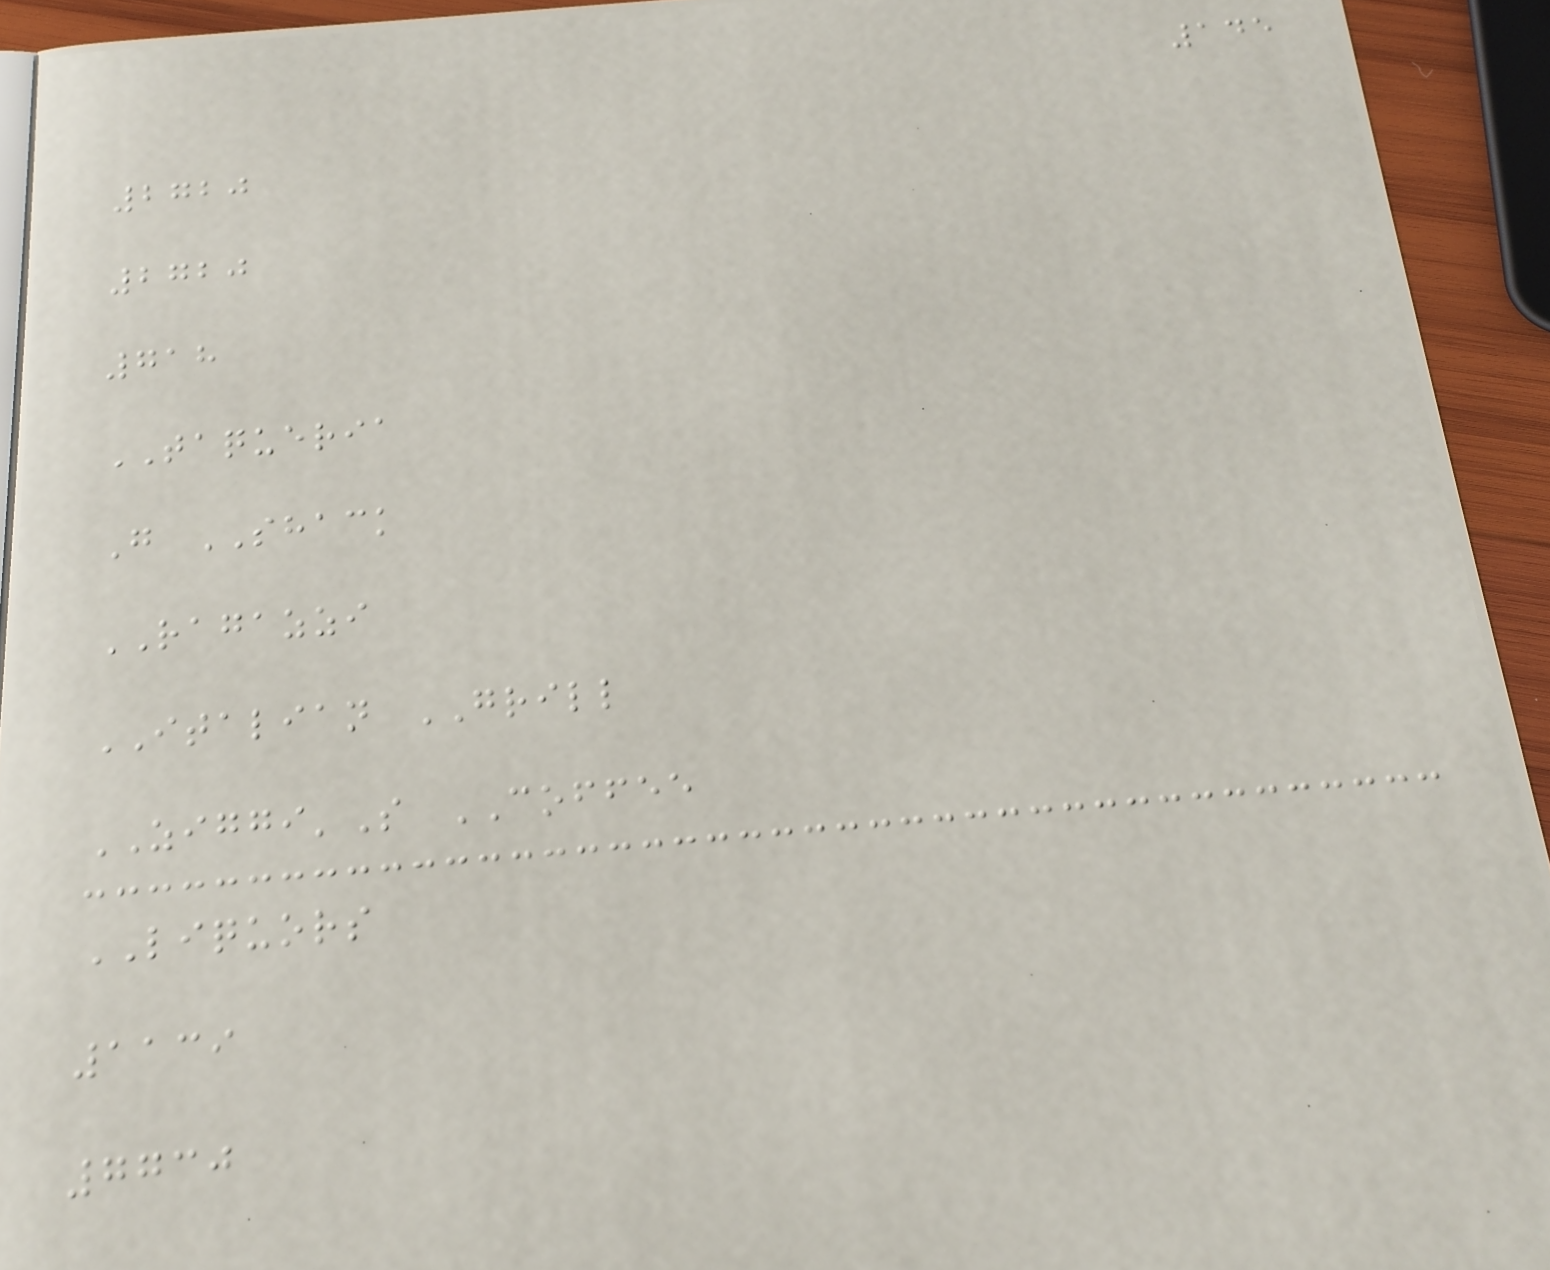145
2720
2720
718
TAQUERIA
G SHACK
RAGAZZI
ITALIAN GRILL
ZIGGI'S COFFEE
LIQUORS
1139
7730
